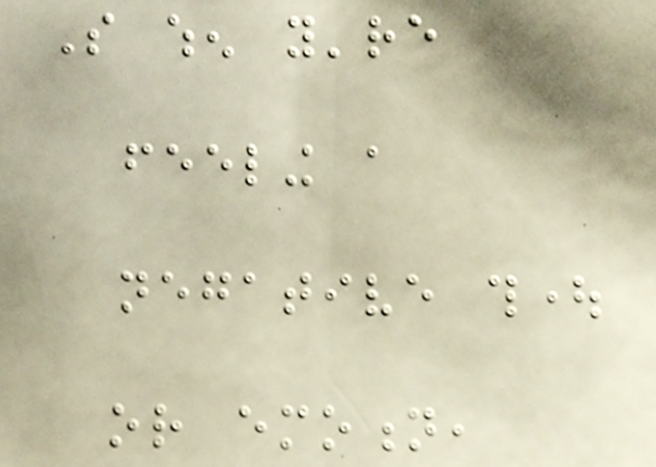So when you're
feeling a
negative thought
or emotion,
